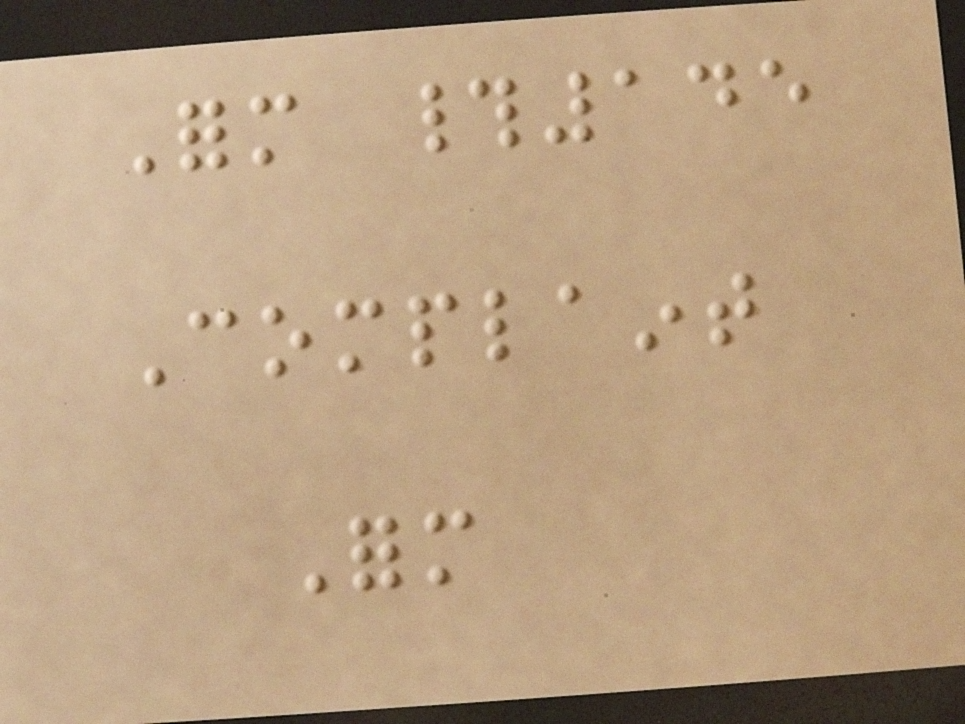Form #145
Complaint
Form
